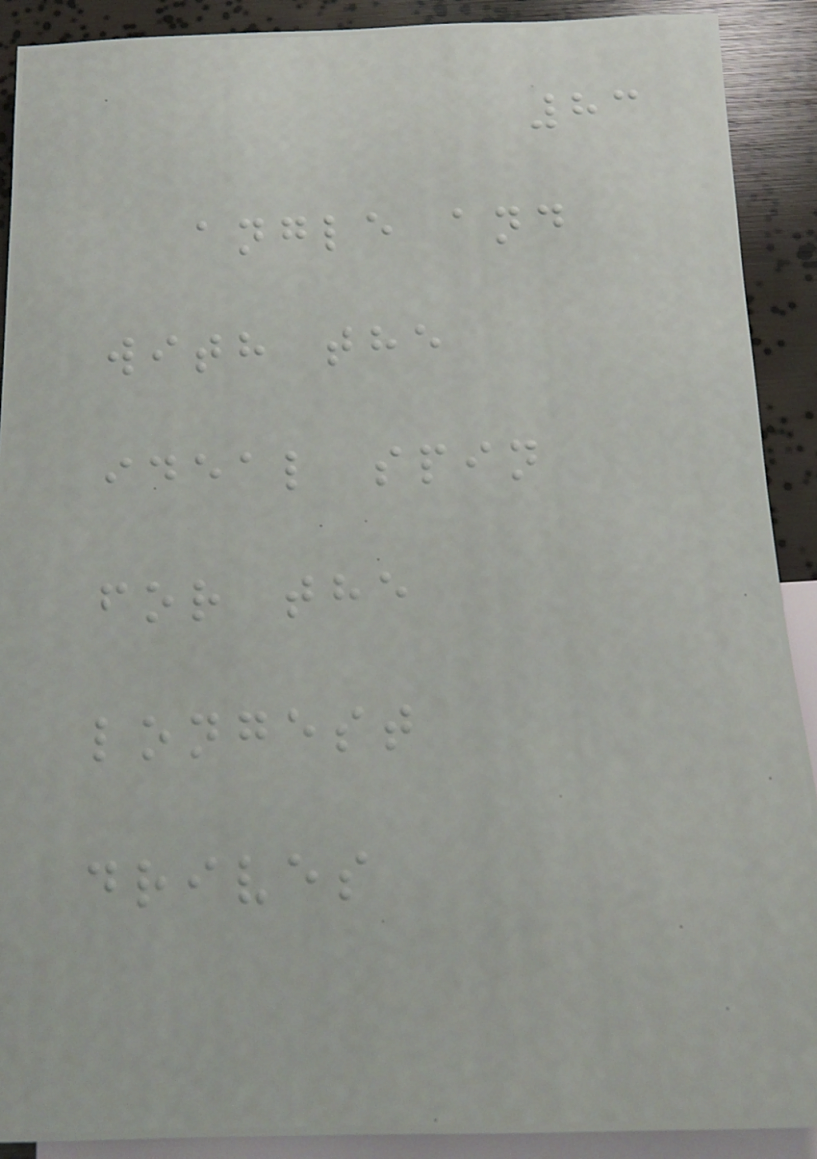83
angle and
with the
ideal spin
for the
longest
drives
